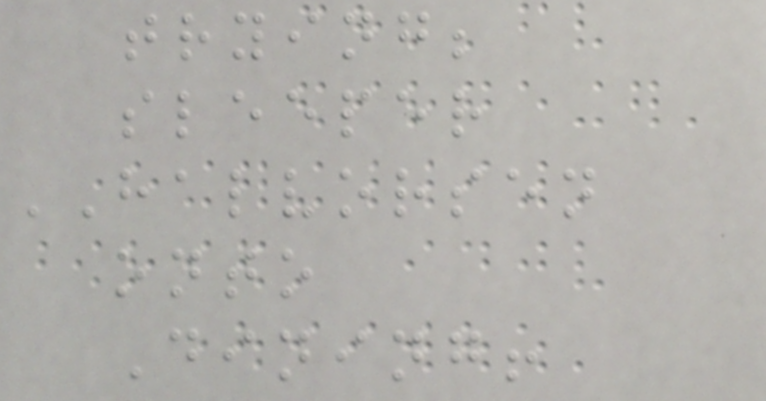trying;
sleeper
HALVORSEN
onto
Dining!
